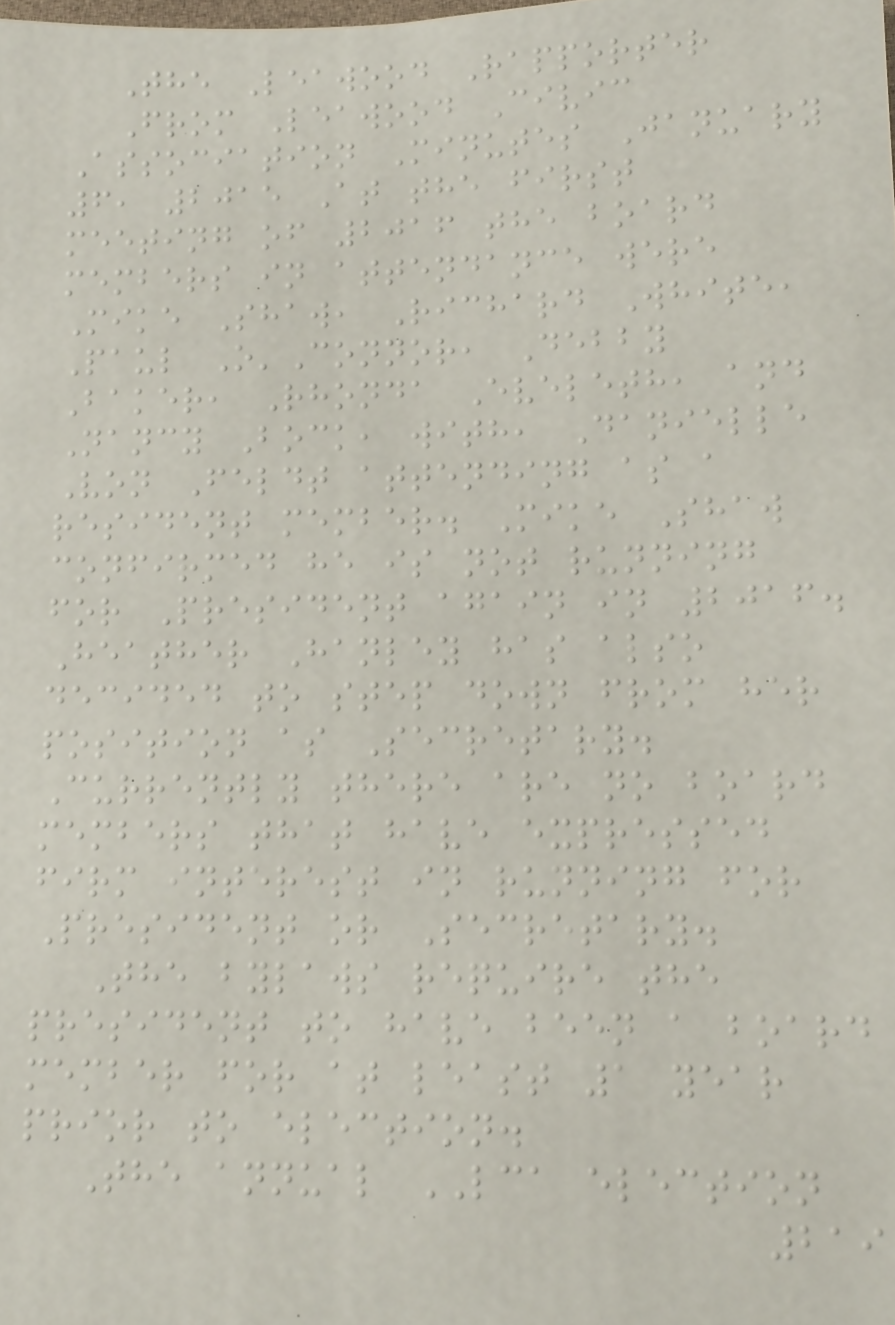The Leawood Rapporter
From Leawood Civic
Association Minutes January
6, 2015 At the first
meeting of 2016 the board
members in attendance were
Mike Shaw, Richard White,
Paul O'Connor, Debby
Baker, Rhonda Eveleth, and
Nancy Bock, with, Danielle
Von Feldt attending as a
resident member. Mike Shaw
confirmed he is not running
for President again in 2016.
Heather Hanley has also
decided to step down from her
position as Secretary.
Currently there are no board
members that have expressed
firm interest in running for
President or Secretary.
The bylaws require the
president to have been a board
member for at least 1 year
prior to election.
The annual LCA election
219
